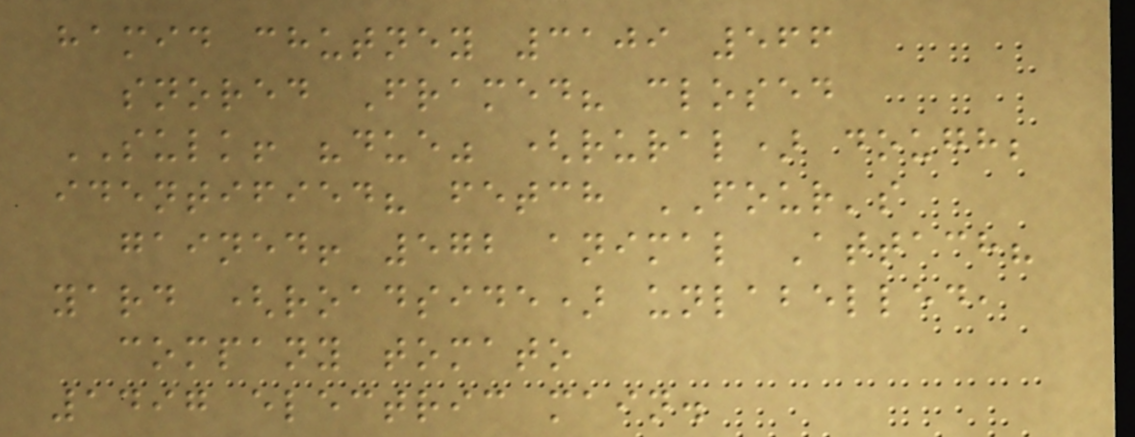hamid chutney 3109 566
snored Framed? closed
SULK! "due" (rural) dough;
identified? fetch FOUR's
gained! 572 animal Attach?
yard (roadside) unlabelled,
company tomato
1497 electric main.
